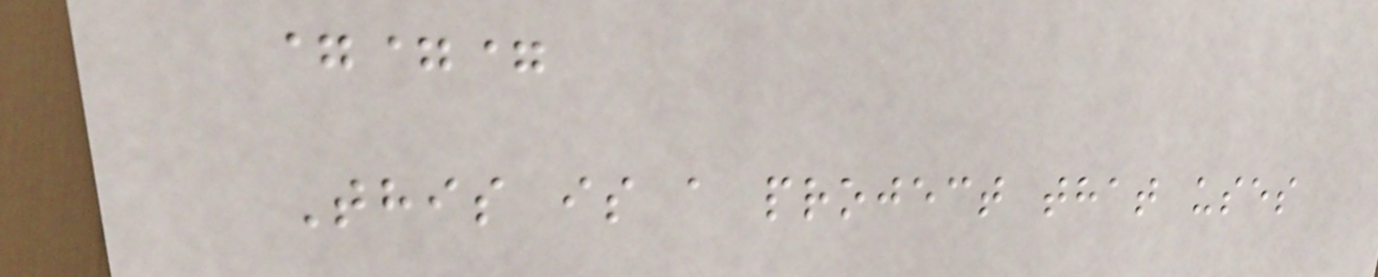===
This is a project that uses
